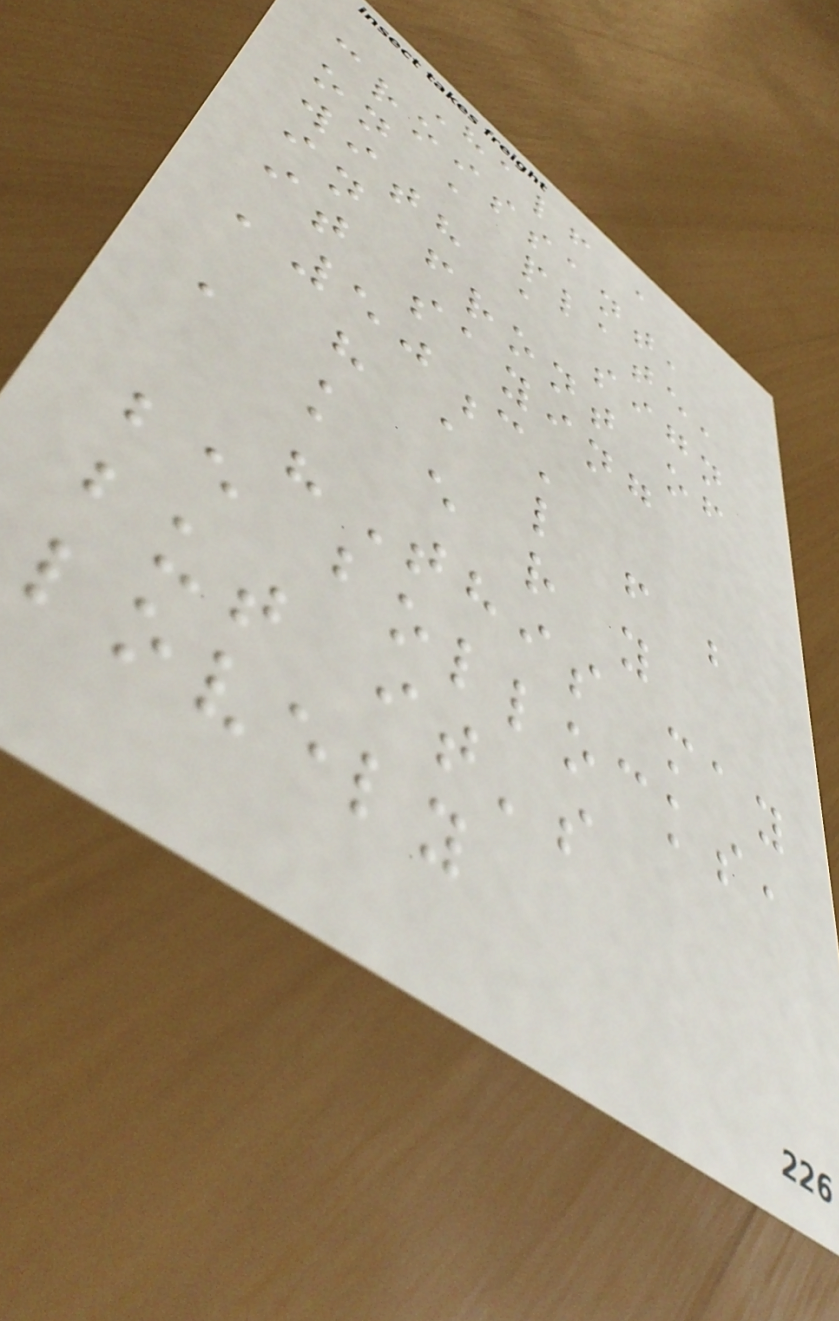Half a
croissant,
on a plate,
with a sign
in front of
it saying
'50c'
h a l f b
a k e r y
"This may
be bollocks,
but it's
lovely
